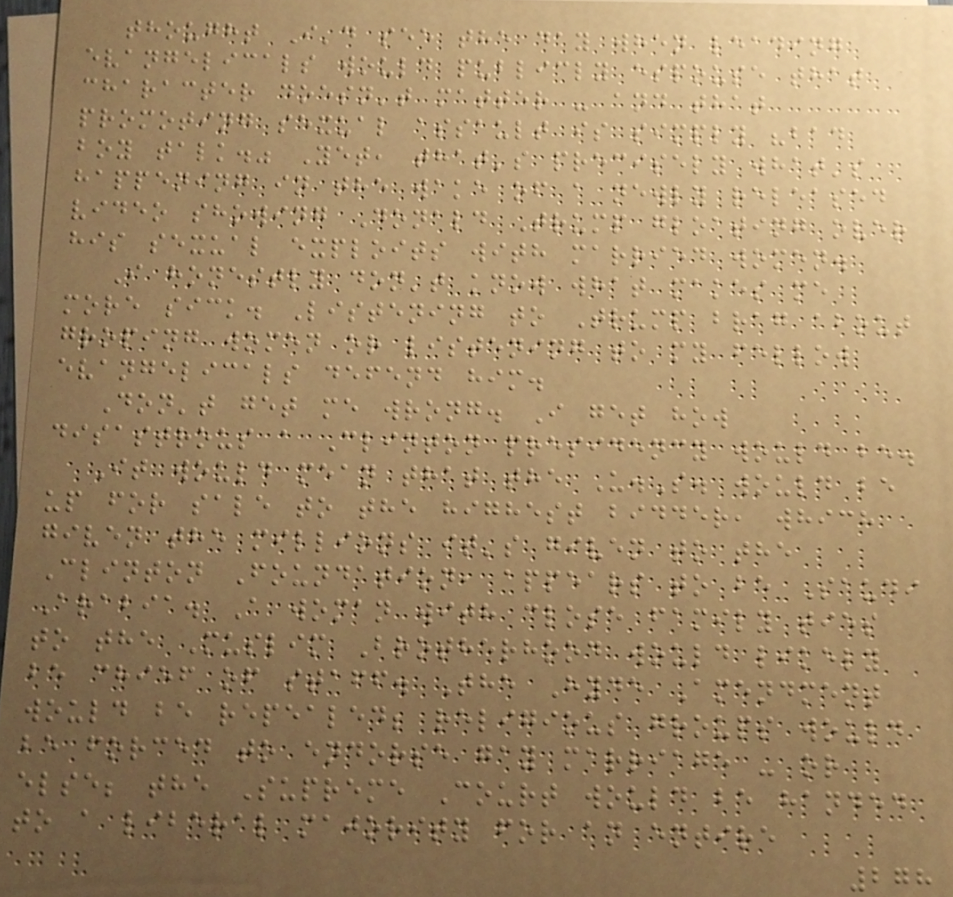thought I'd see the day when leading
evangelicals would publicly espouse that
character doesn't matter - and that
promoting sexual assault is simply "bad
boy talk." Yet, that's precisely what's
happening in the wake of a newly released
video showing Donald Trump gloating over
his sexual exploits with married women.
I honestly don't know what makes me
more sick. Listening to Trump brag about
groping women or listening to my fellow
evangelicals defend him.
Don't get me wrong. I get how
disastrous a Clinton presidency would be.
It would mean that the U.S. would be
up for sale to the highest bidder, which
given the millions it's given to the
Clinton Foundation, appears to be Saudi
Arabia. A woman with close family ties
to the Muslim Brotherhood would likely
be chief of staff. The Hyde Amendment
would be repealed; religious groups would
be forced to endorse gay marriage - or
else; the Supreme Court would be handed
to a liberal majority for an entire
278
